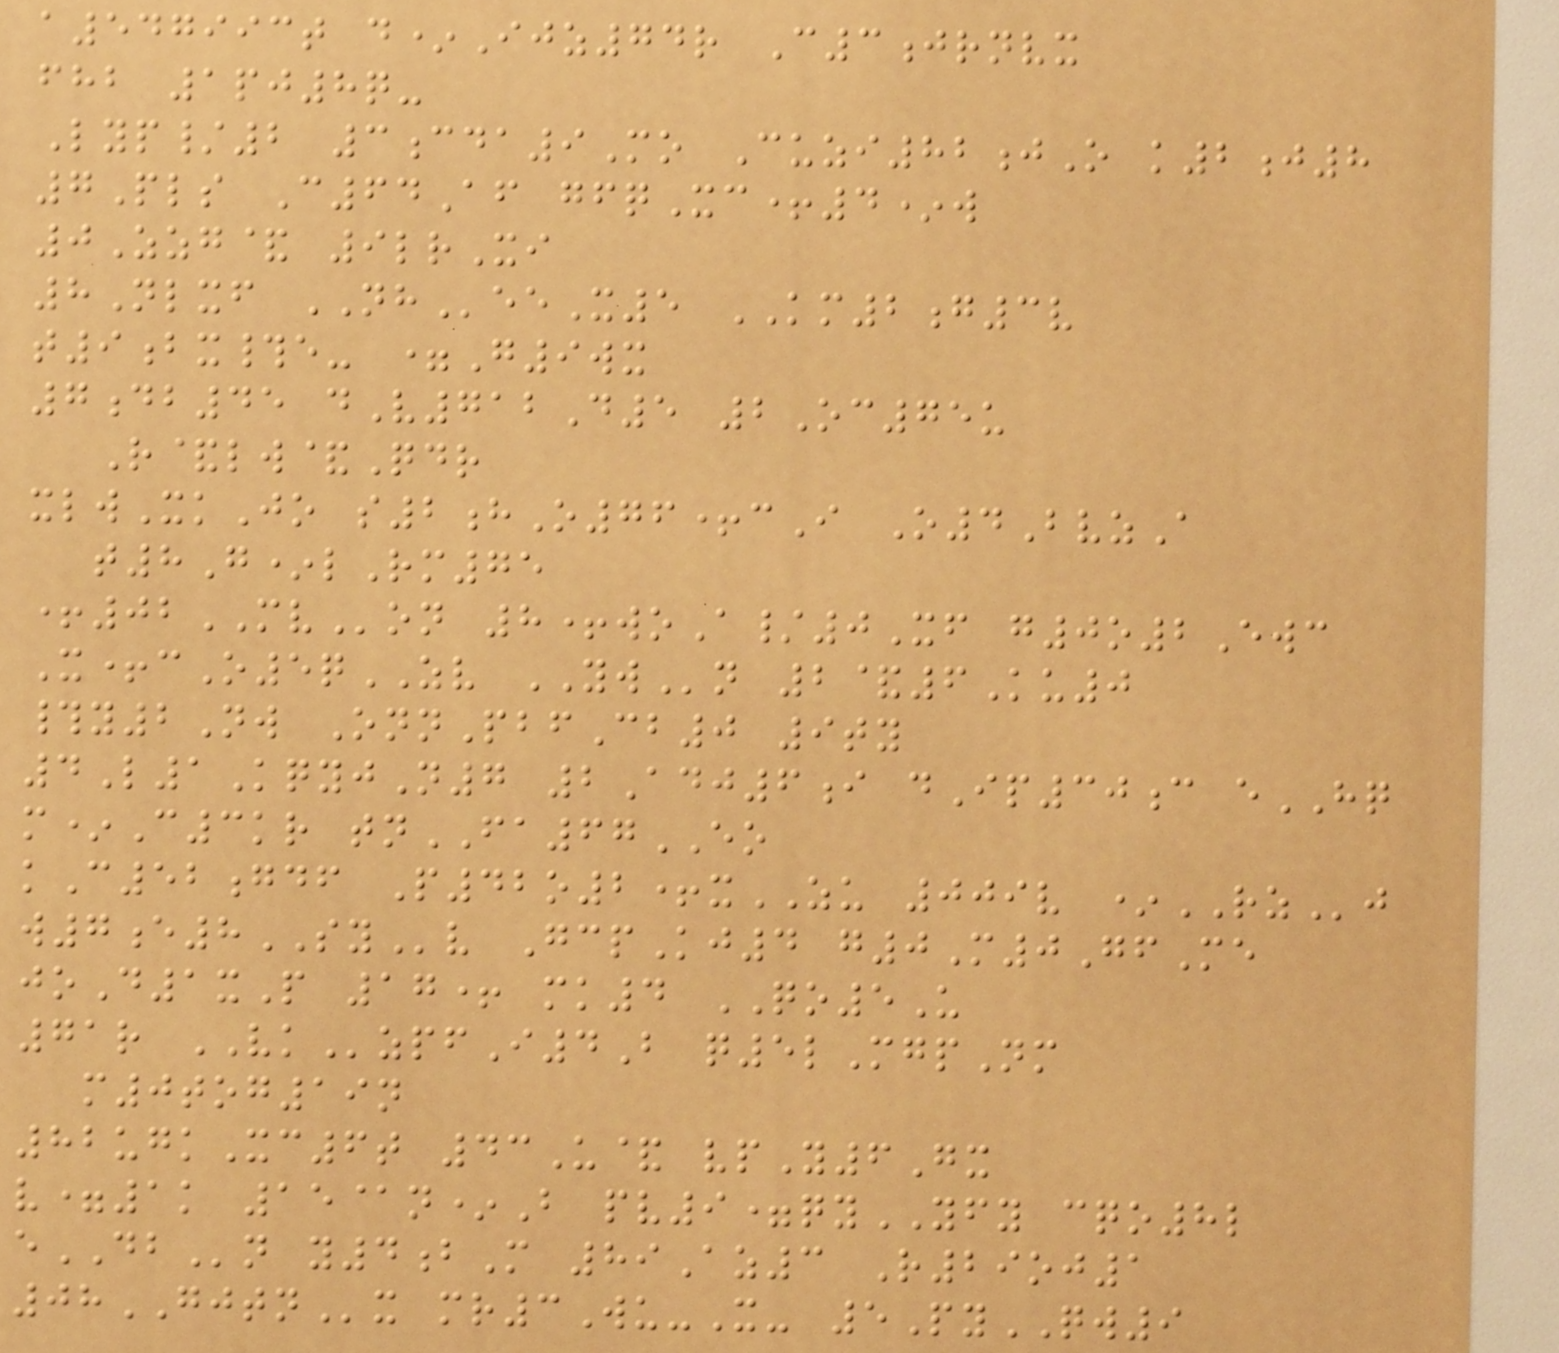a547993t d*Ijz74r C3jrnvx
fhb 1pj8q-
Lyp/2 3cda9Mo Cuzi82jO k2j8
7Pls C64Af gfqXc+4*w
0Zzg& 9lrXi
8Nlxf NHeeX5 KM2g3v
t9bx#e- =G9wx
7db45 dV712D5 2Oc75u
R&lw&Qdr
xlwXkJo s2hO76+cI O4BvzA
t8G*lRm75
+02MVon 8+woA/0Xf g0o2Ewc
X+cO5qZV YWn 2&6Ku0
#y2Nw OnnPbfCb0 9ty
4L1KqyjN7 2Adj6i dIp30c eHQ
m*C3kr tnFA67EO
kC52gdf P42o2+xZU 009v *RZj
w7e8SYv GcpKj4 g0M0GfMe
joD1xP 17+ mk4 QO5U
71r VKzpfI4B q5lMgpNm
m0tog19n
82ugkXc6t 43U& vpY6Gx
v=1k 15@n*B pv9=qyYFY cqo8l
eDBn y4bM 89Az3 R29oj1
08GJTNx mr3Wu-X- 5PyQW9
